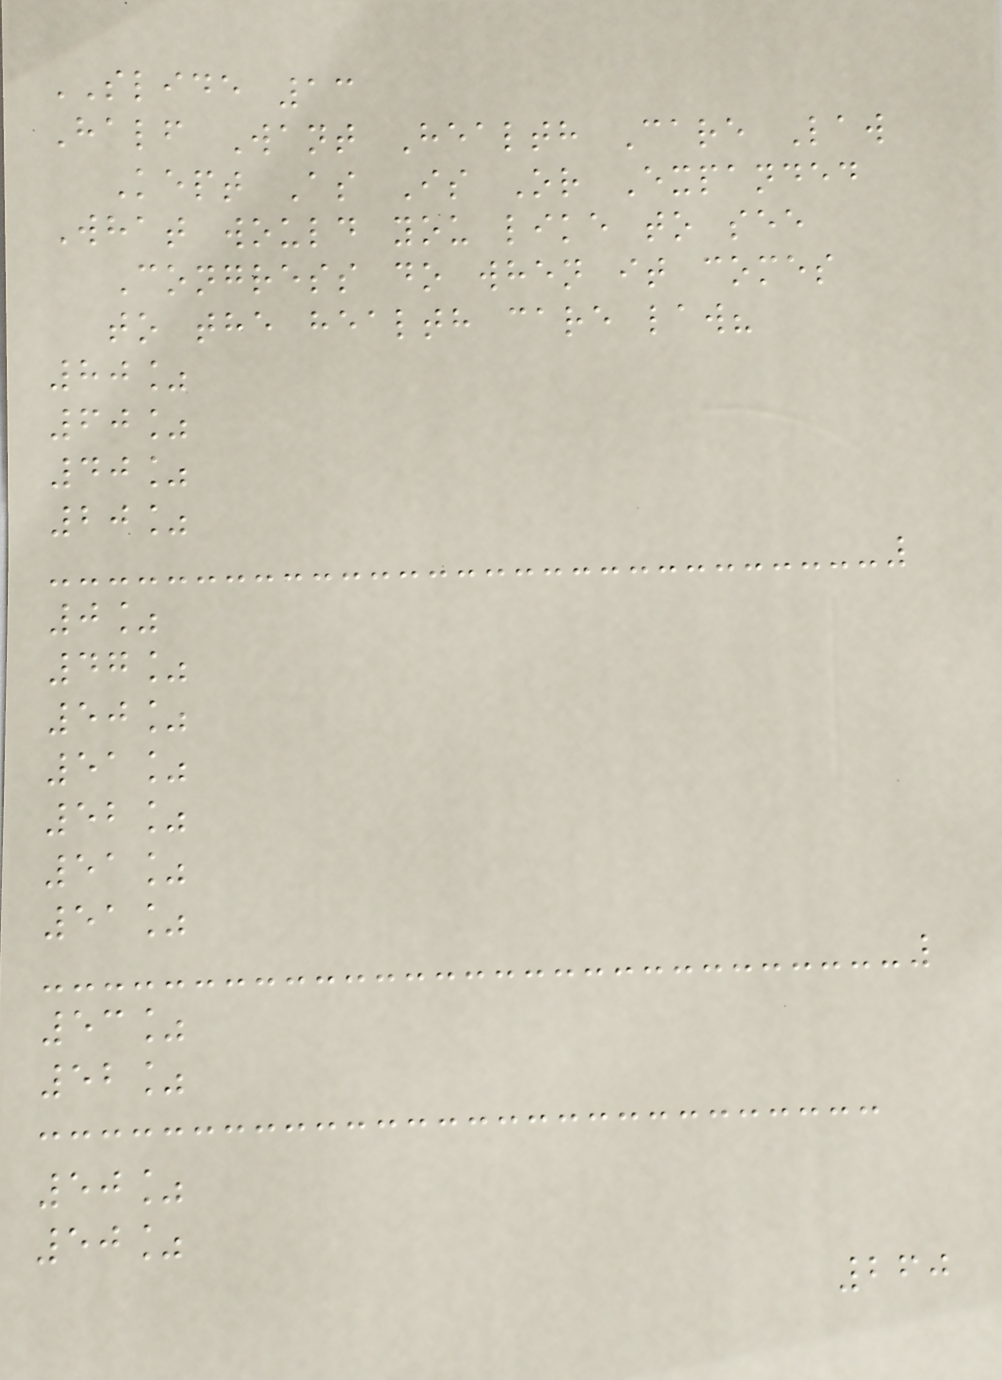SLIDE 13
Half Want Health Care Law
Kept As Is Or Expanded
What would you like to see
Congress do when it comes
to the health care law?
80%
60%
40%
20%
0%
47%
50%
51%
52%
51%
51%
53%
52%
50%
50%
260
